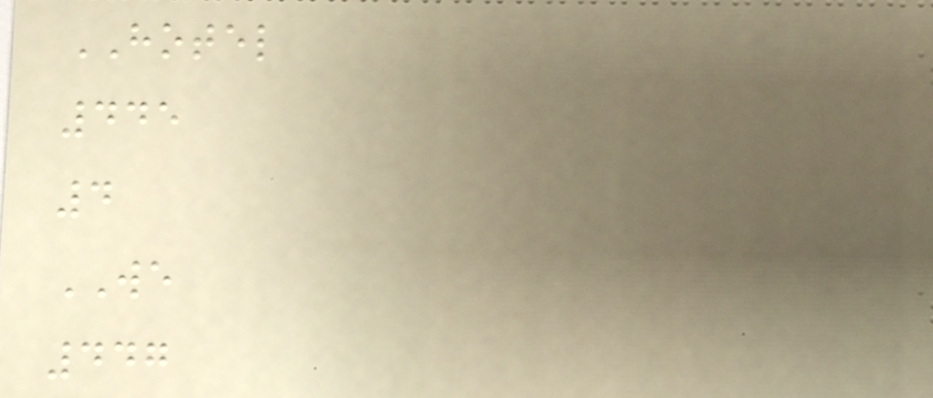HOTEL
445
4
WE
447
